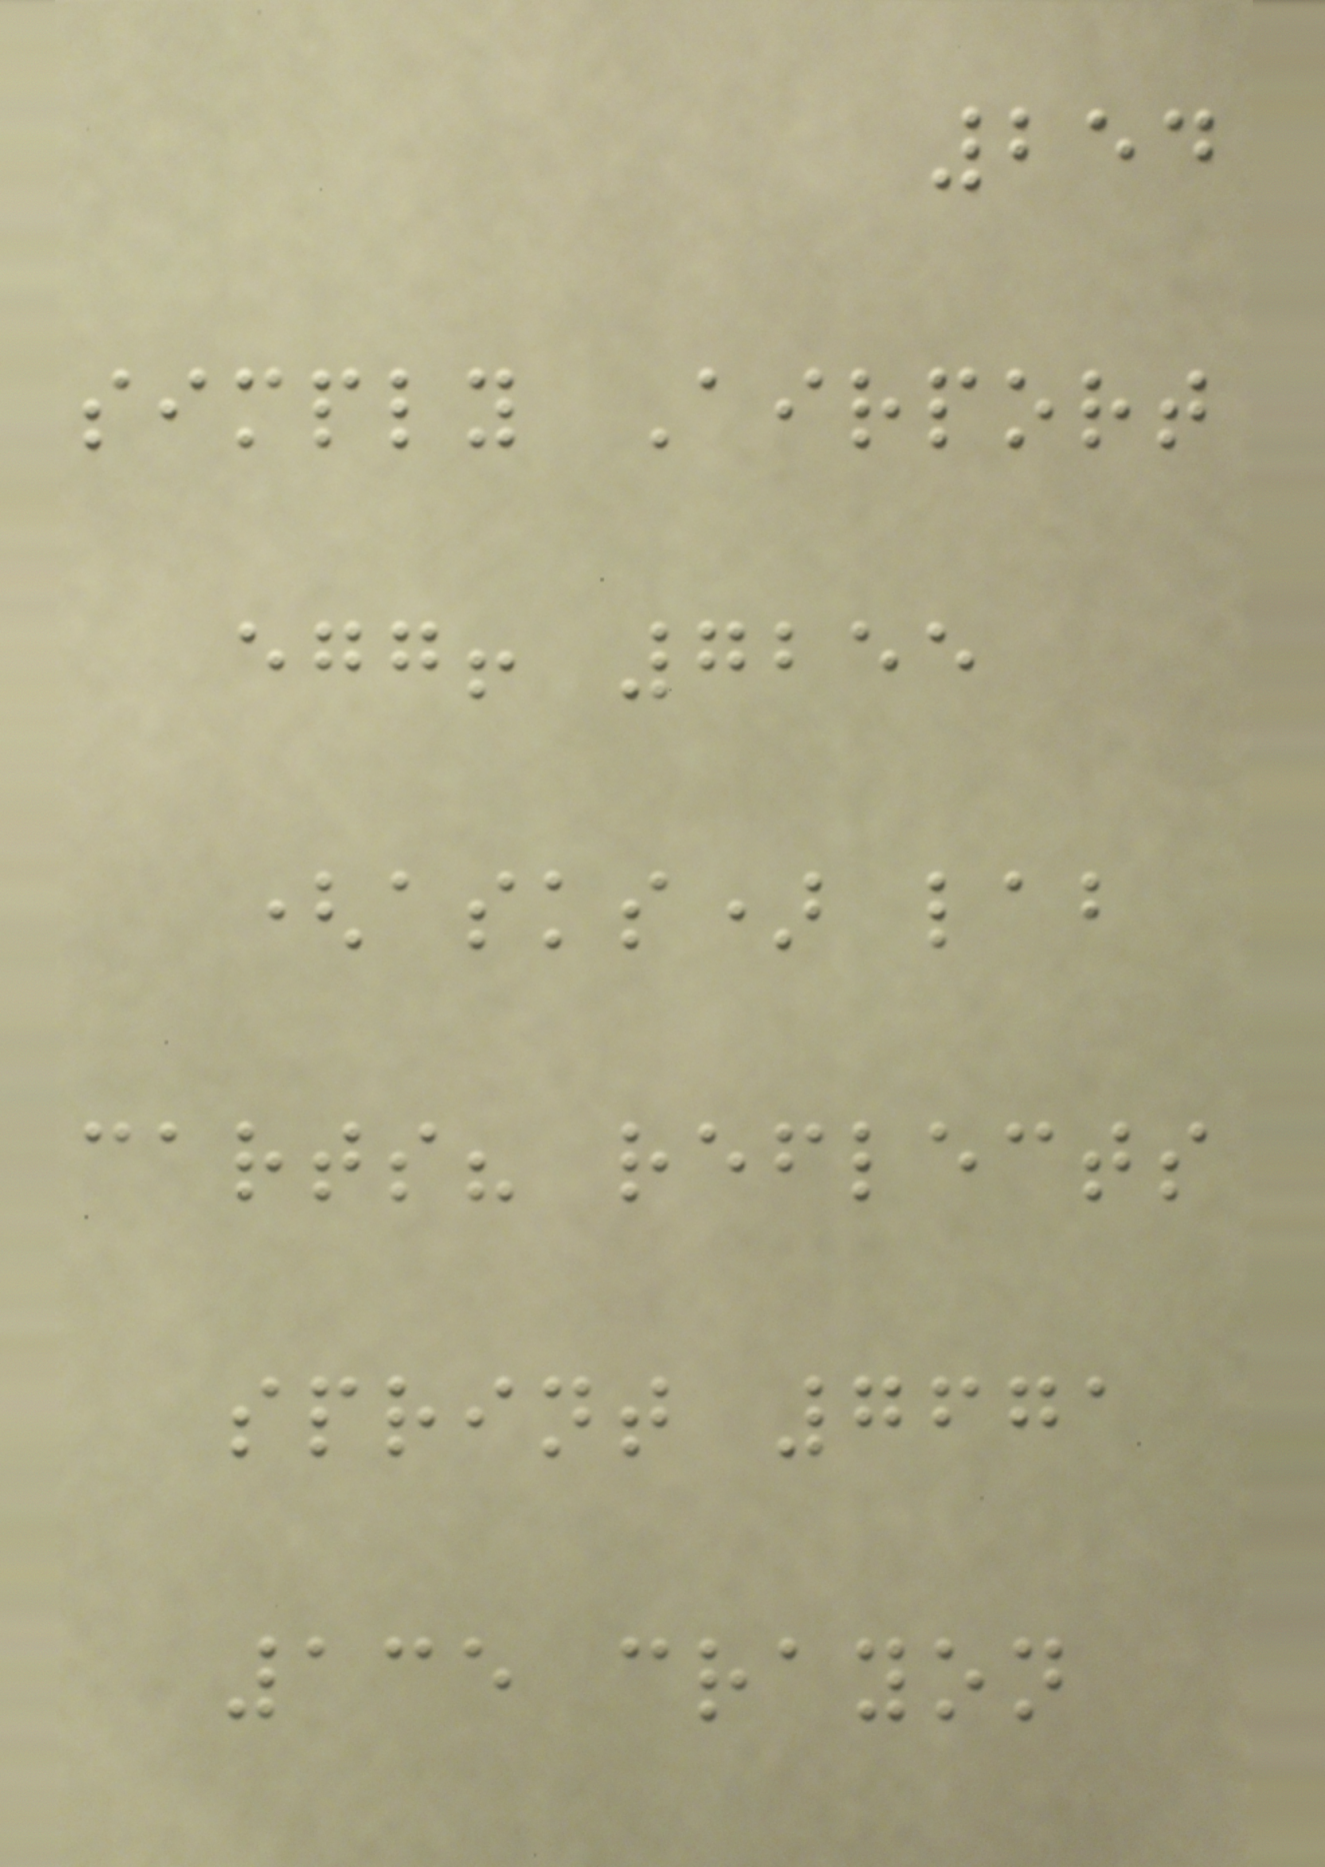254
simply Airport
egg! 7255
(asks) lab
carts? reflects
sprint 7671
135 crayon
